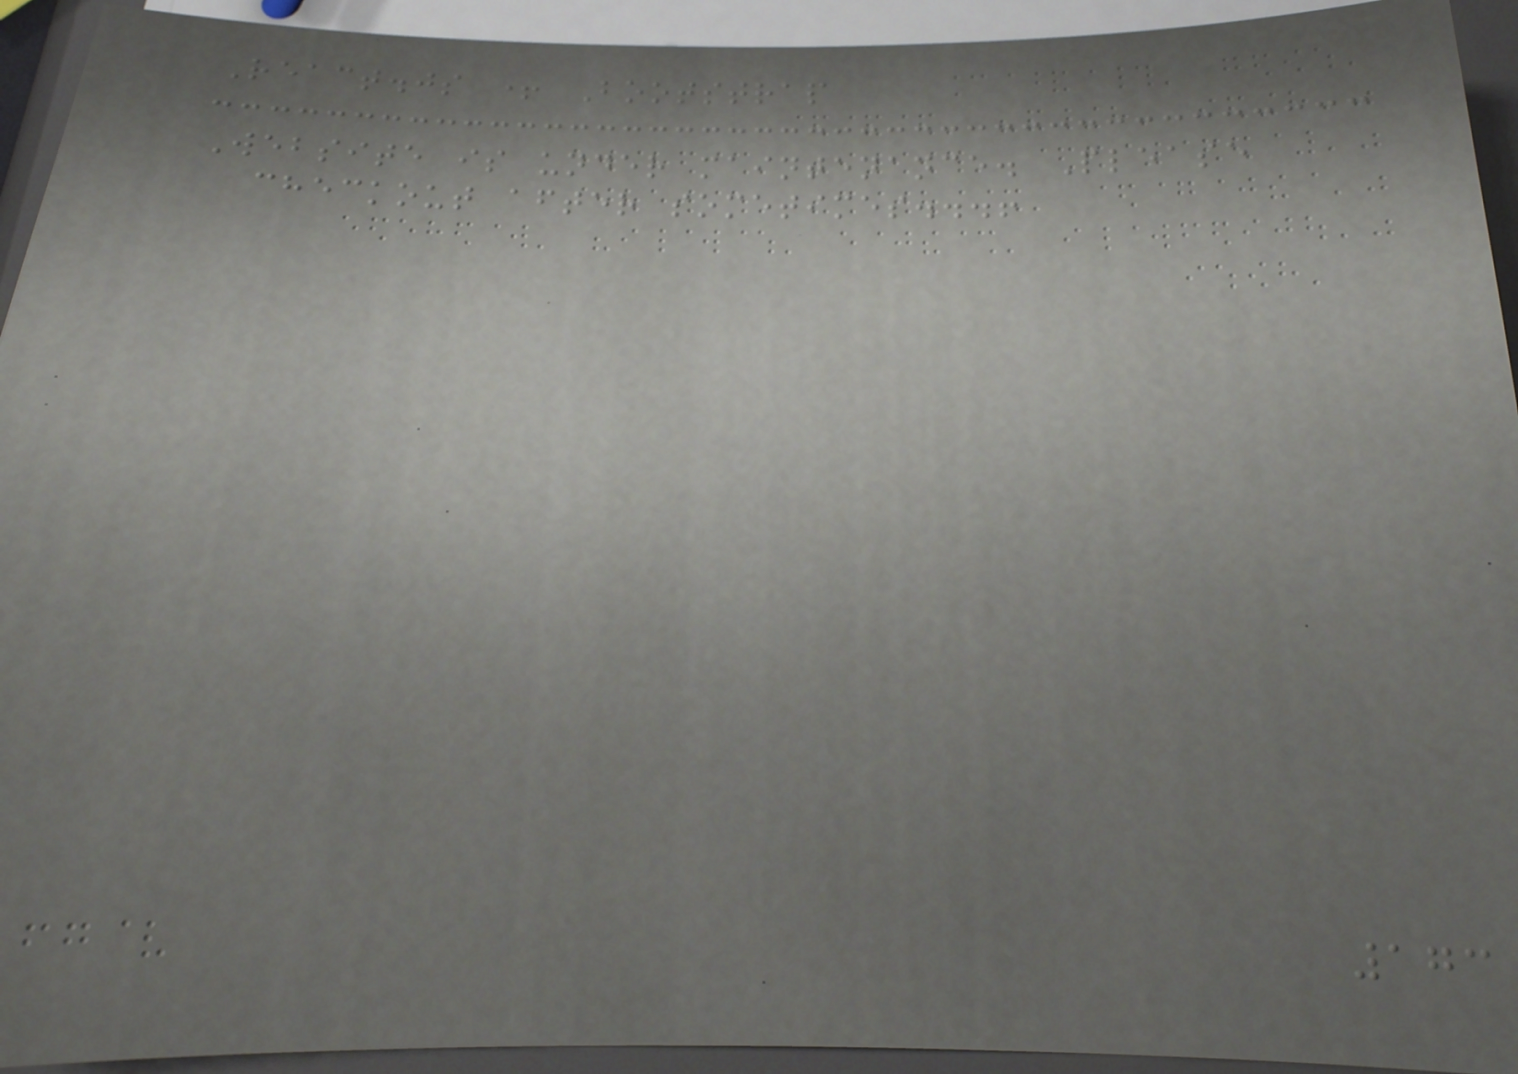React.js + Bootstrap
Website is under maintenance. Please
checkout after sometimes...!
173
